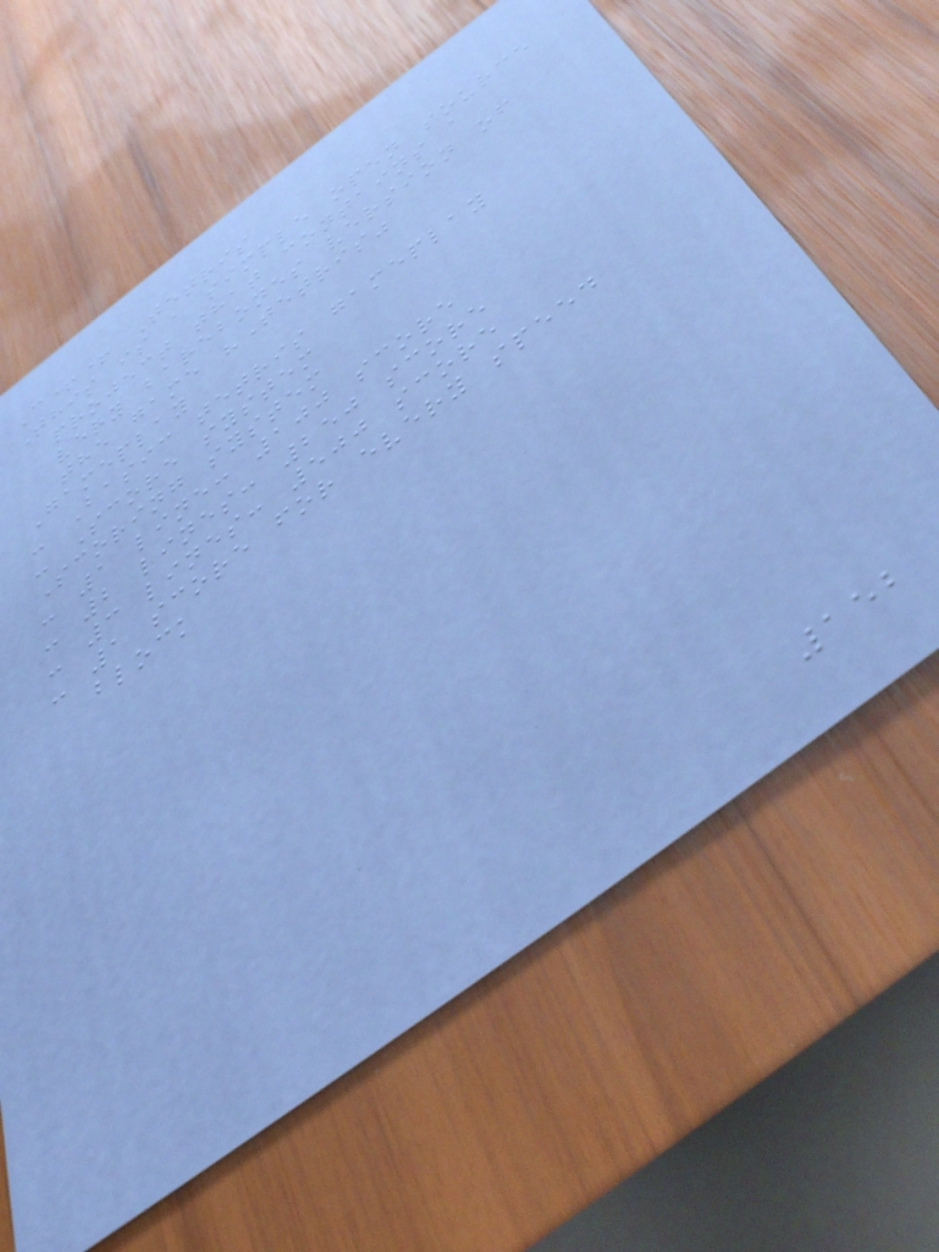C++ Tetris
This is a simple open source
project that contains a
very barebones version of
the game "Tetris"
Gameplay
- Basic tetris gameplay
- Score system
Scoring system
- 1 line: 100 score
- 2 lines: 250 score
- 3 lines: 500 score
- 1 score for every speed
block
152
